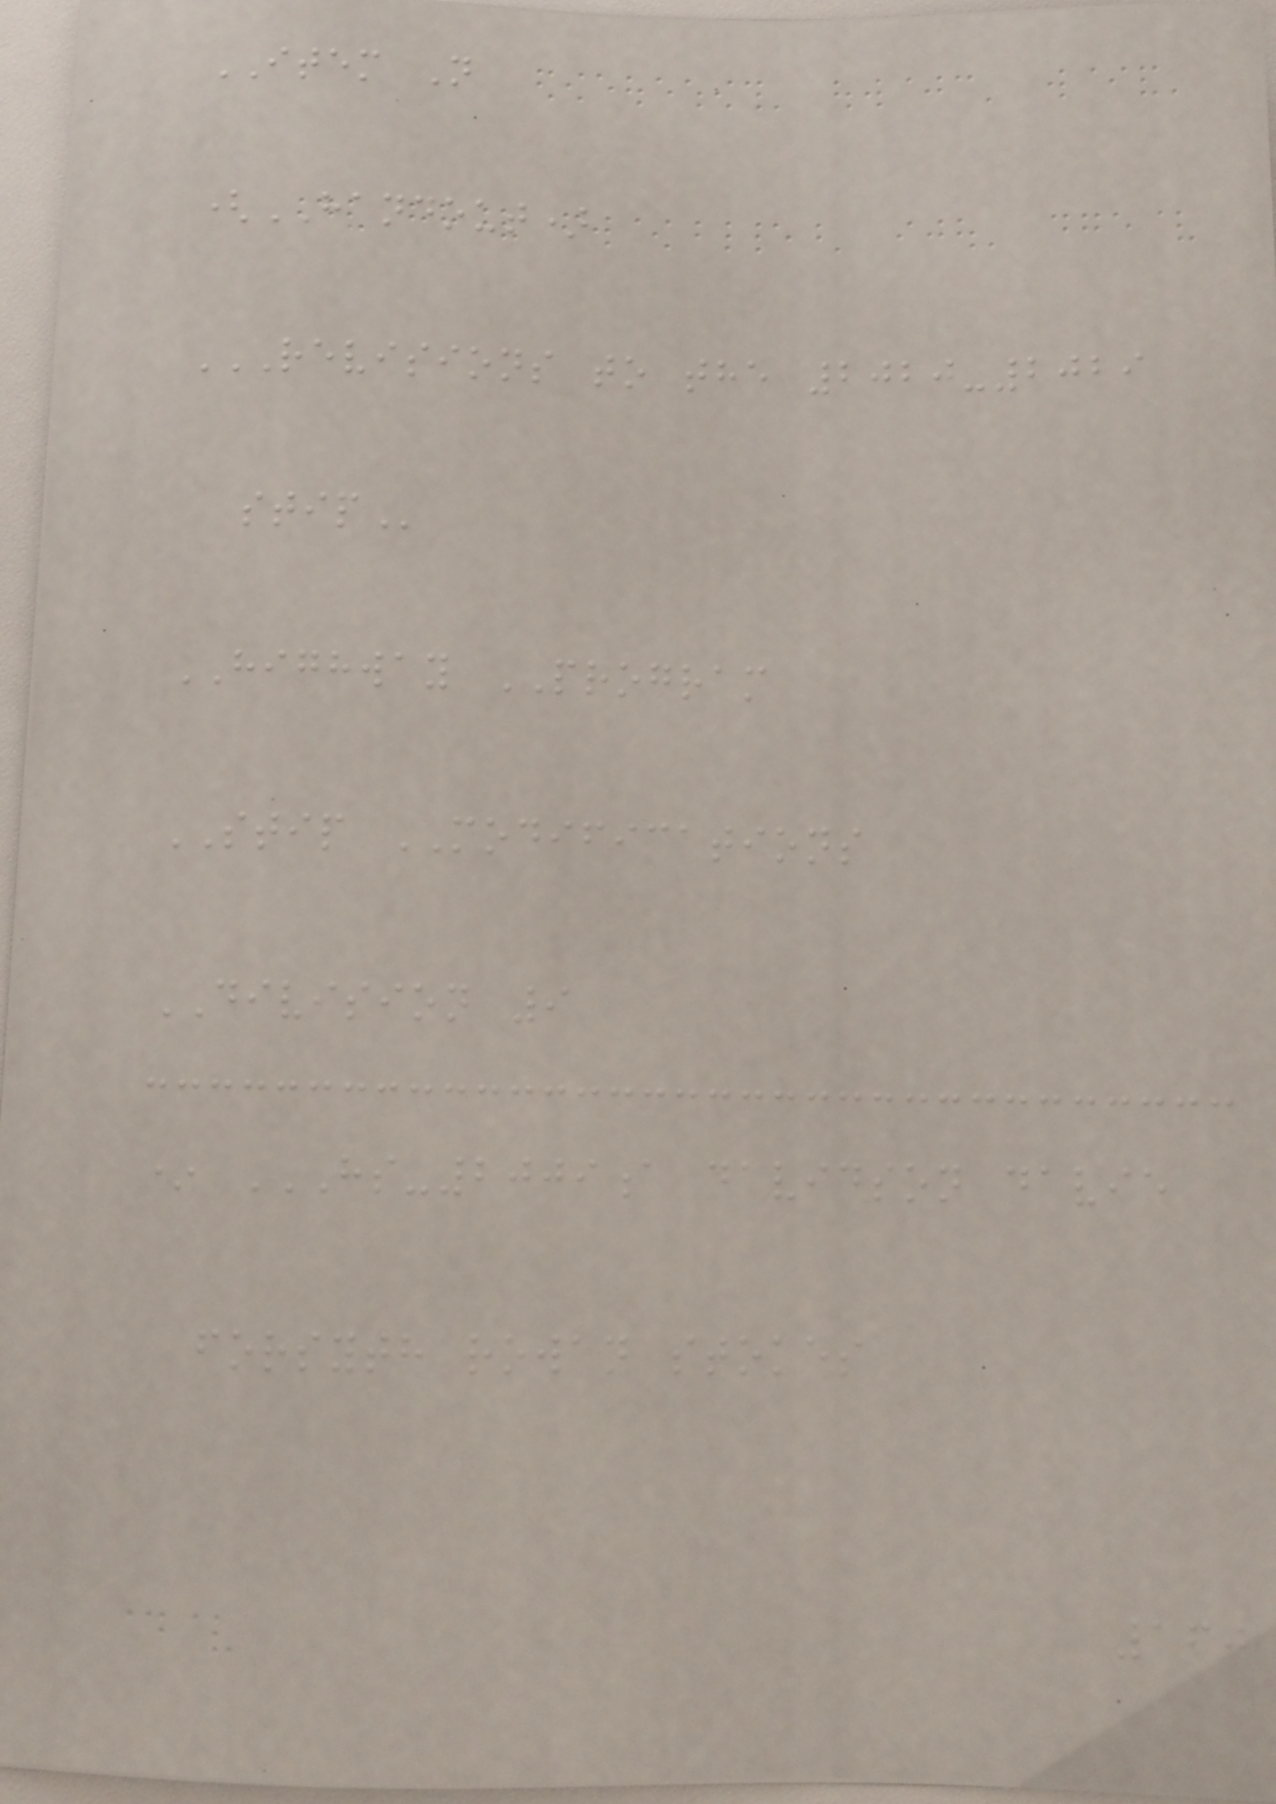ITEM N
(HANDOUT)
REVISIONS TO THE 2020-2029
STIP
HIGHWAY PROGRAM
STIP MODIFICATIONS
DIVISION 9
* HS-2009A DAVIDSON DAVIE
FORSYTH ROWAN STOKES
160
